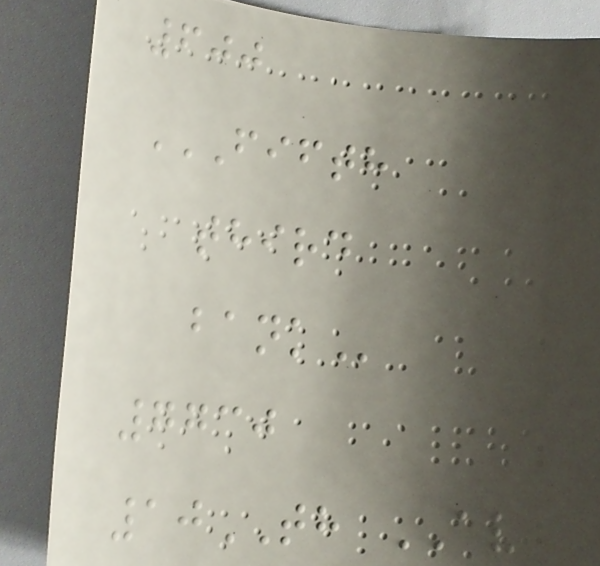600
FIFTH
THIRD
BANK
7730
10TH AV
